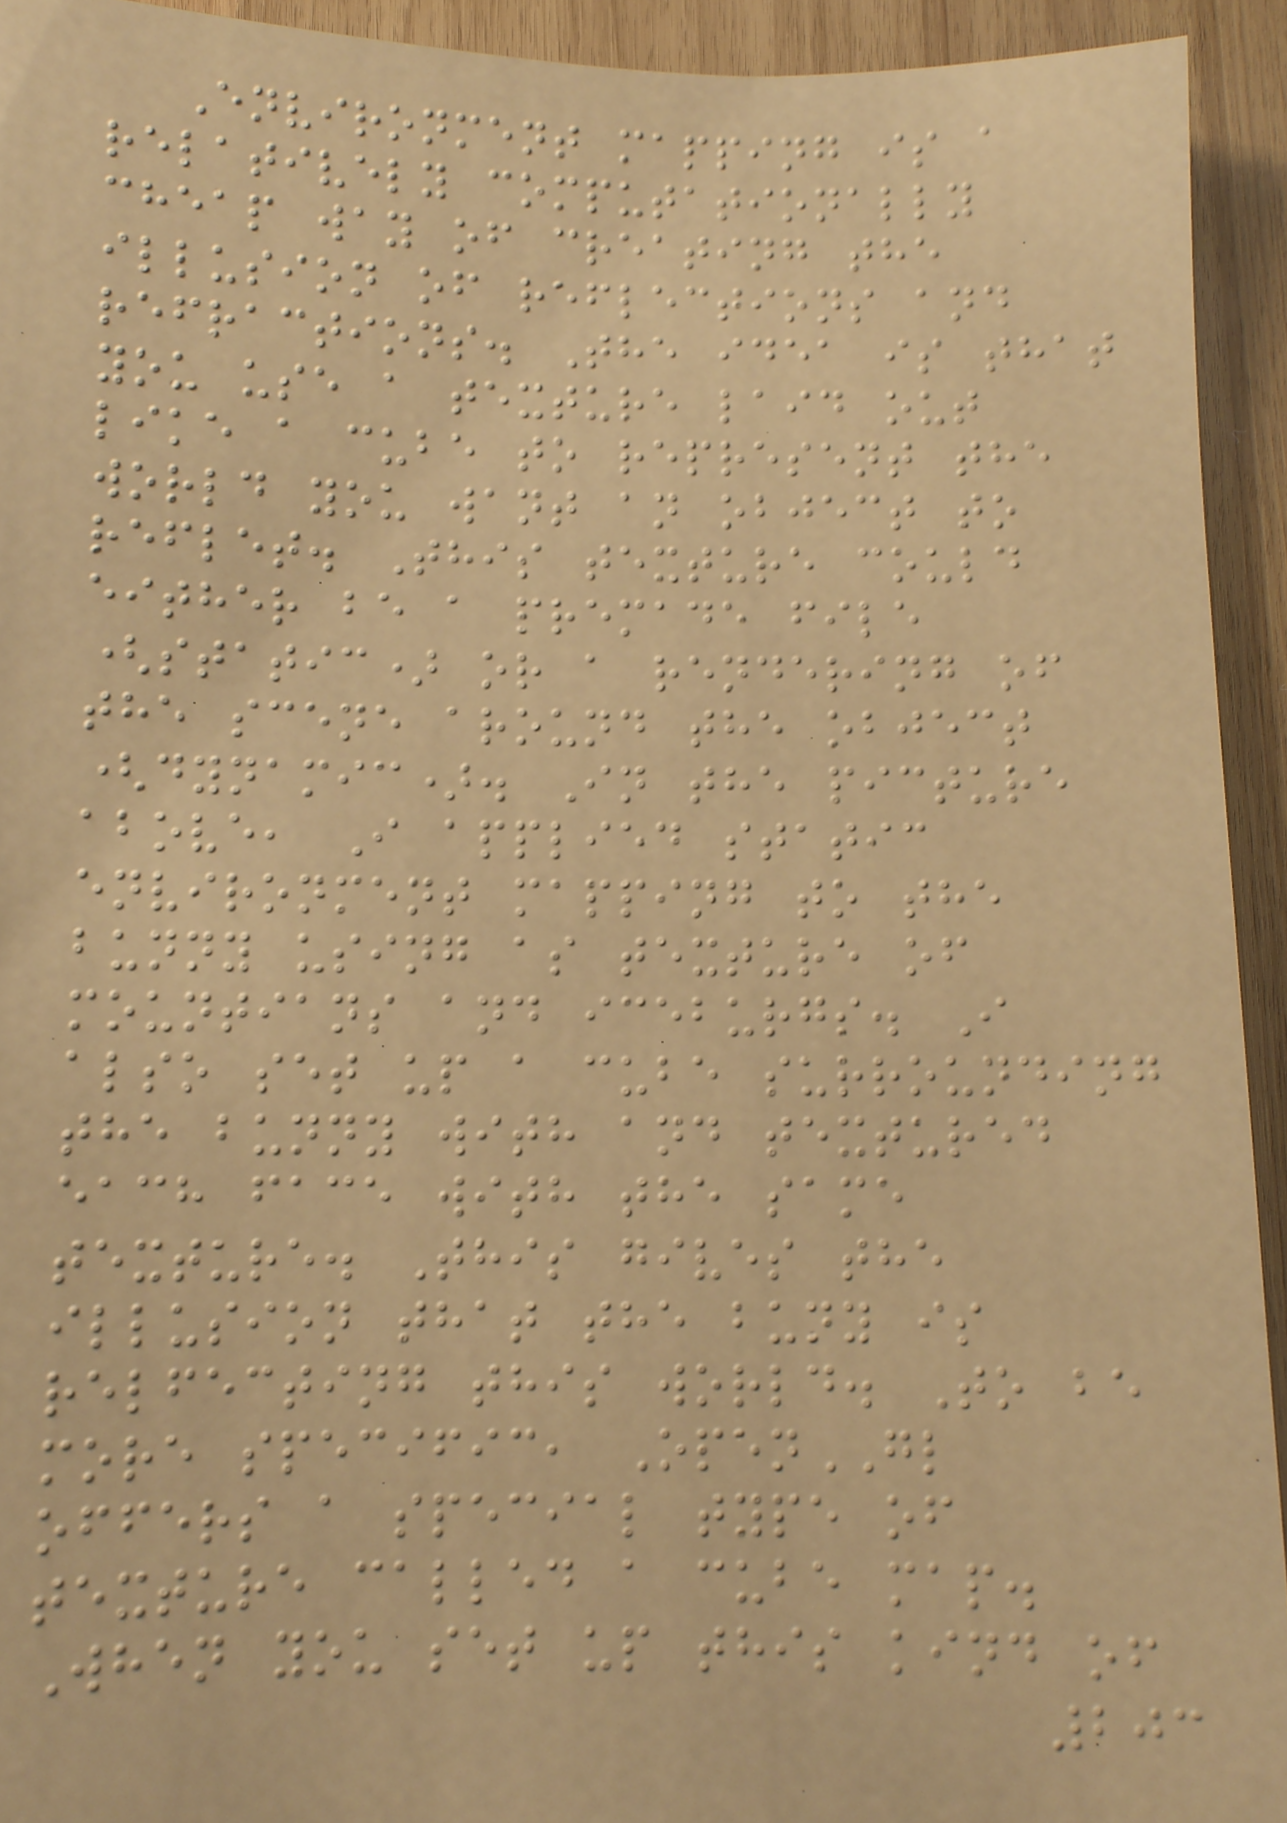Environment mapping is a
relatively computationally
cheap way of creating the
illusion of reflections and
refractions. The idea is that
you use a texture laid out
like a cube to represent the
world you want an object to
reflet. This texture could
either be a premade file
(static) or a rendering of
the scene around the object
(dynamic). In the picture
above, I applied static
environment mapping to the
bunny using as texture of
mountians and iceburgs. I
also set up a cube surrounding
the bunny with and textured
each face with the same
texture. This gives the
illusion that the buny is
relfecting this world. To be
more specific, OpenGL
offers a special type of
texture called a cube map.
When you set up this kind of
203
